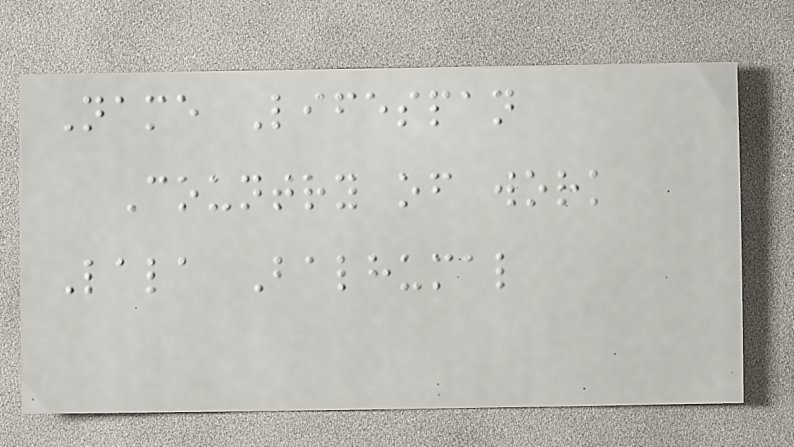Name Lifespan
Country of work
Lala Balhumal
